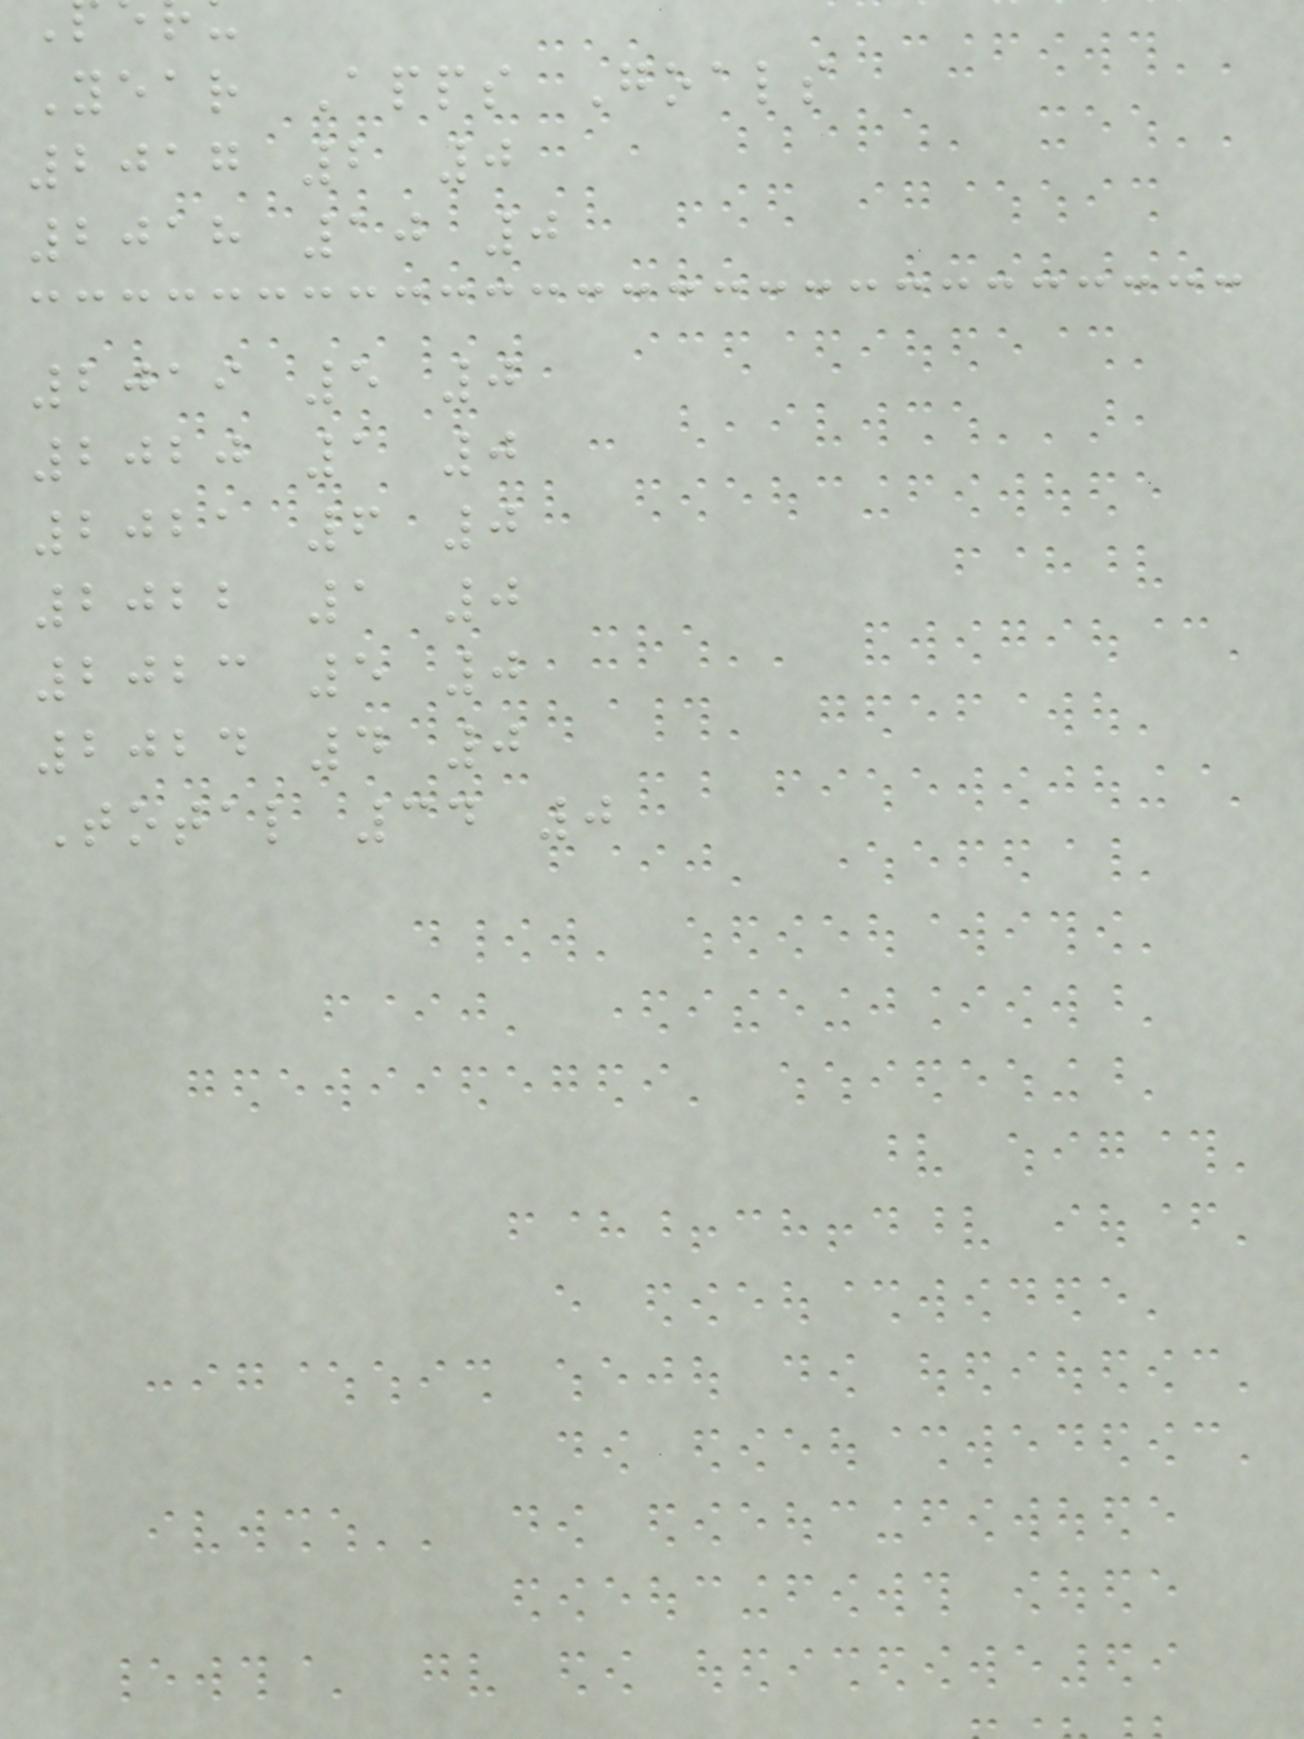Year Apps Goals
2017 2 0
2018 10 0
2019 5 0
2020 1 0
2021 6 0
2022 1 0
2023 5 0
2024 4 0
Total 34 0
